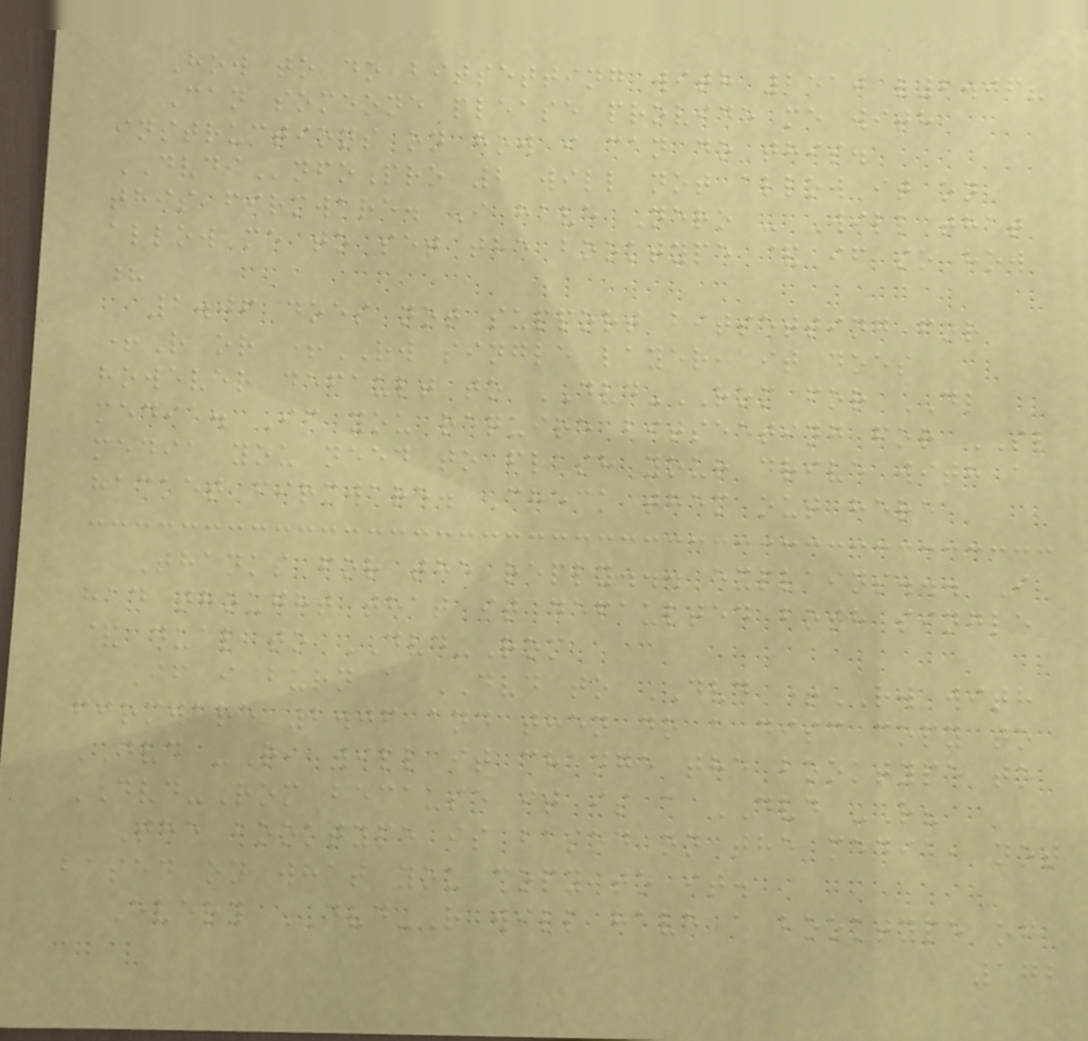How to do bitsetting with 2510 v2.06?
Can someone please provide me with
instructions on how i can do this.
DVDInfoPro 2 will not allow it on
this firmware. I have Nero - Will that
allow me to set the booktype & if so how
?
2.06 does not support bitsetting for
+R or +RW single layer, it does
however default to DVD-ROM for DL
media. If you require bitseeting for SL
media you need to flash your drive with a
hacket firmware. Check them out here
Thanks for the reply... explains... I
had thought that it defaulted both single
& dual to DVD-Rom
If i burn a DVD to DVD +RW with
firmware 2.06 and then do a disc copy to
DVD -R, will it change the booktype to
DVD-Rom because it is a DVD -R?
The booktype is based on the media, not
based on what you copy to it.
Every DVD-R will have a booktype of
172
